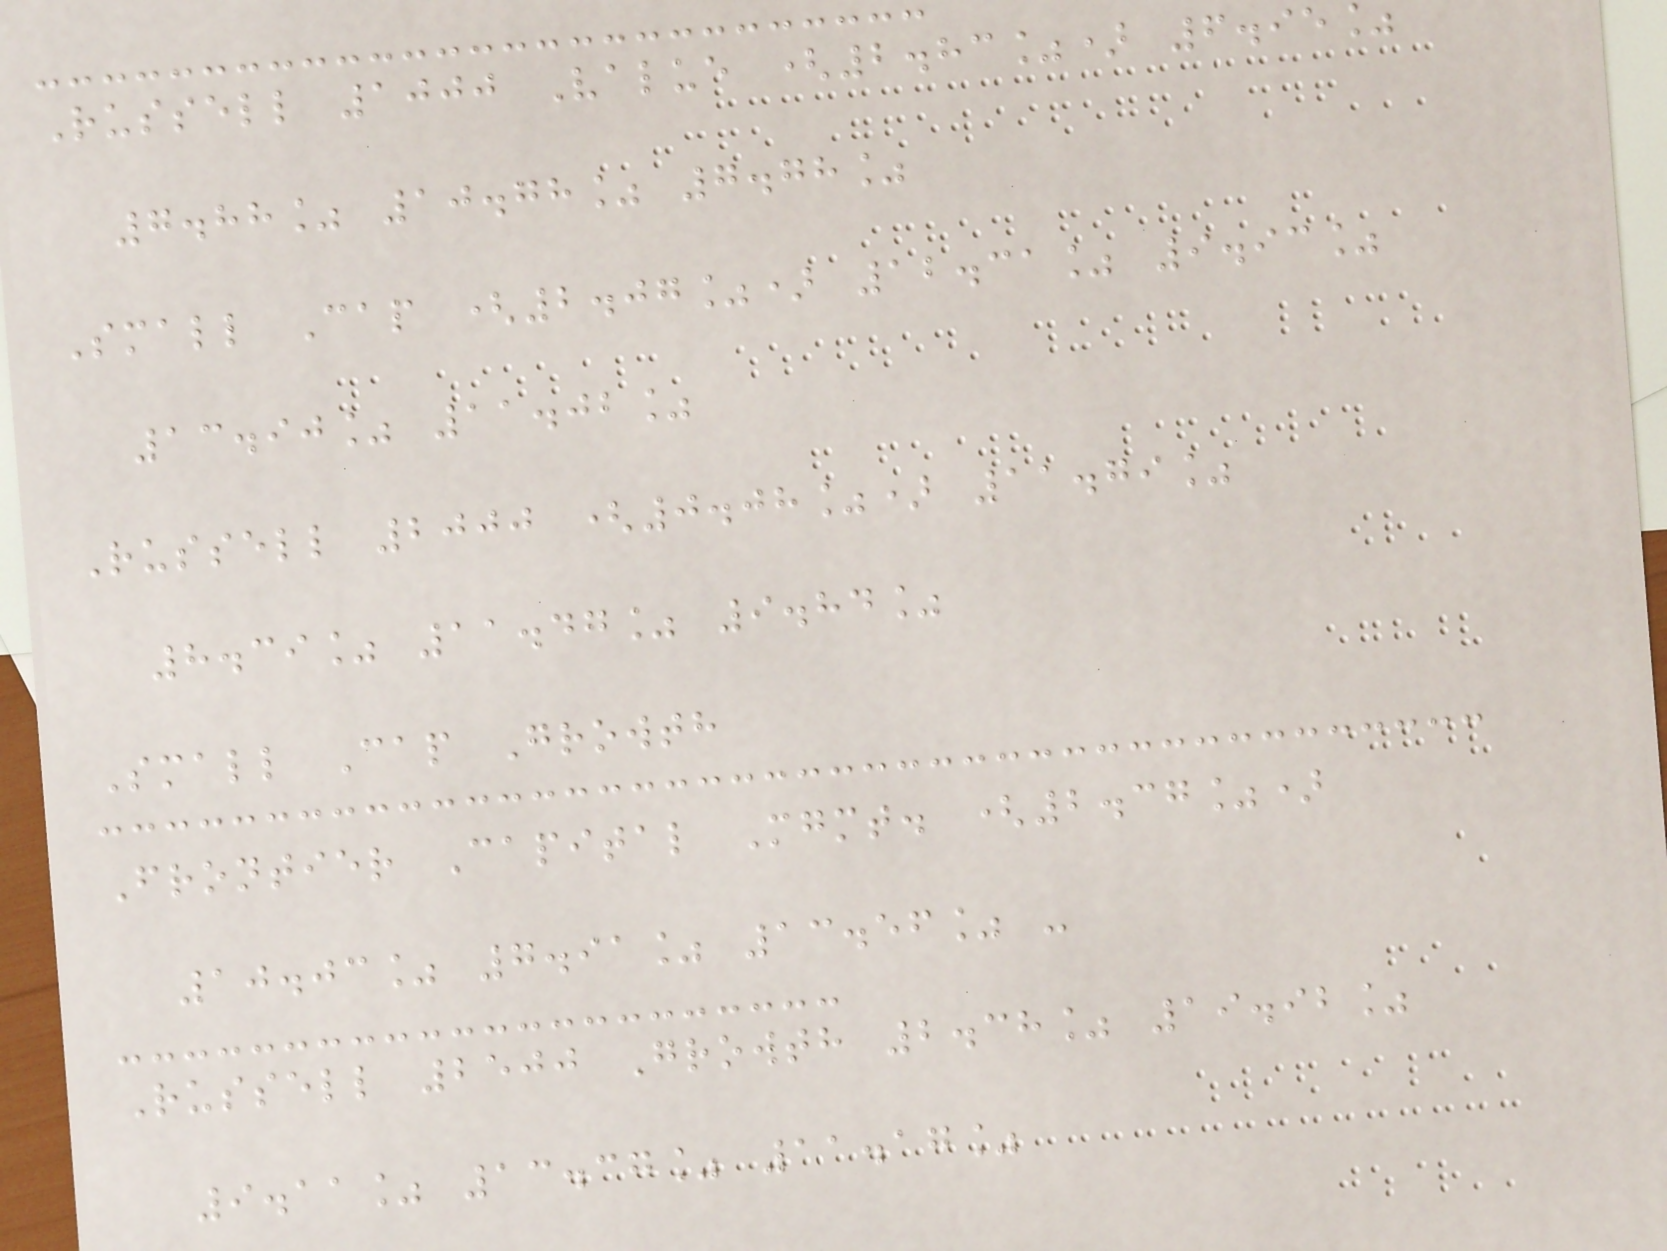Russell 1000 Value (2.83%) 6.95
7.88% 10.78% 7.78%
Small Cap (2.07%) 12.31% 9.93%
13.90% 11.02%
Russell 2000 (0.08%) 11.79%
8.39% 11.47% 9.84%
Small Cap Growth
Frontier Capital Mgmt. (2.37%)
10.03% 7.91% 13.56% -
Russell 2500 Growth 2.38% 19.92%
9.11% 13.37% 11.17%
